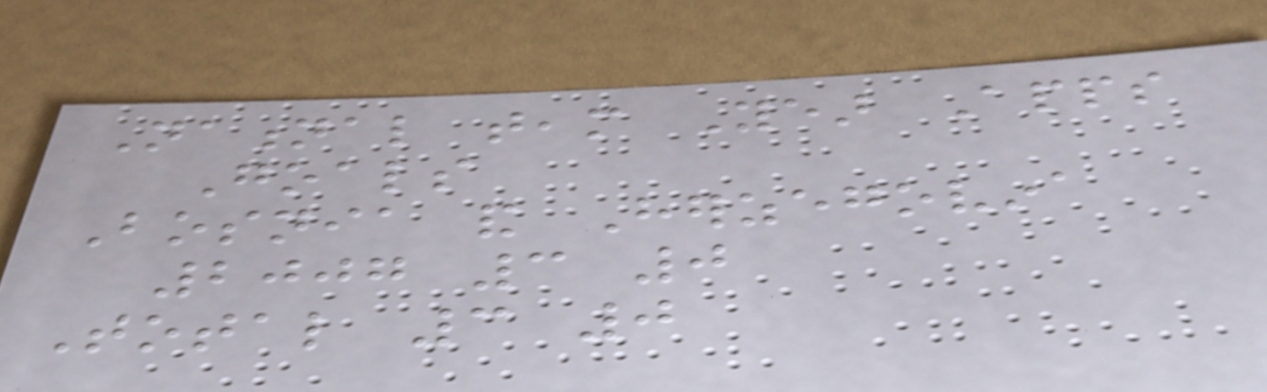National team Year Apps
Goals
Bosnia and Herzegovina
2007 3 0
Total 3 0
